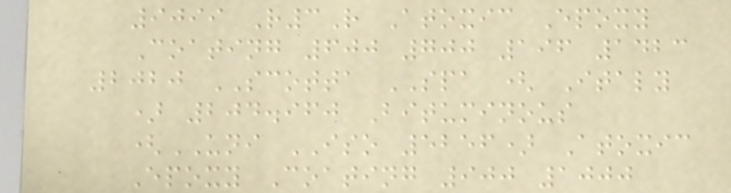9099 R3R Atoxic Epoxy
Coating 600 700 196 1423
2020 SCOTTA SPA ( Italy
) 204.960 Bituminous
(UNI ISO 5256) Atoxic
Epoxy Coating 900 1000
